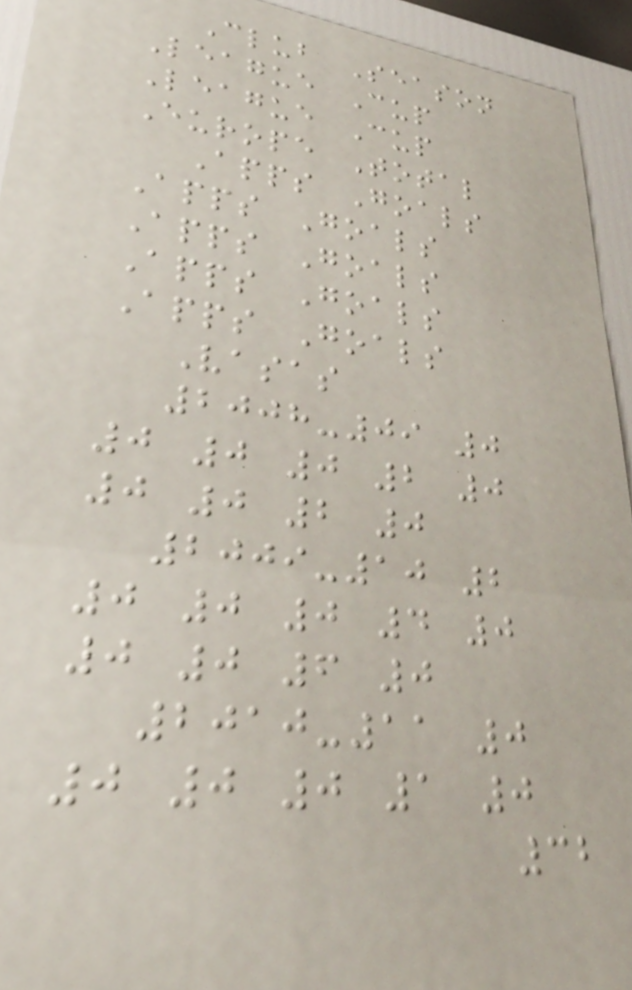Club Season
League Cup
League Cup
Europe Total
Apps Goals
Apps Goals
Apps Goals
Apps Goals
Apps Goals
Vasas
2008-09 0
0 0 0 2 0
0 0 2 0
2009-10 2
0 0 0 4 0
0 0 6 0
2010-11 0
0 0 0 1 0
32
